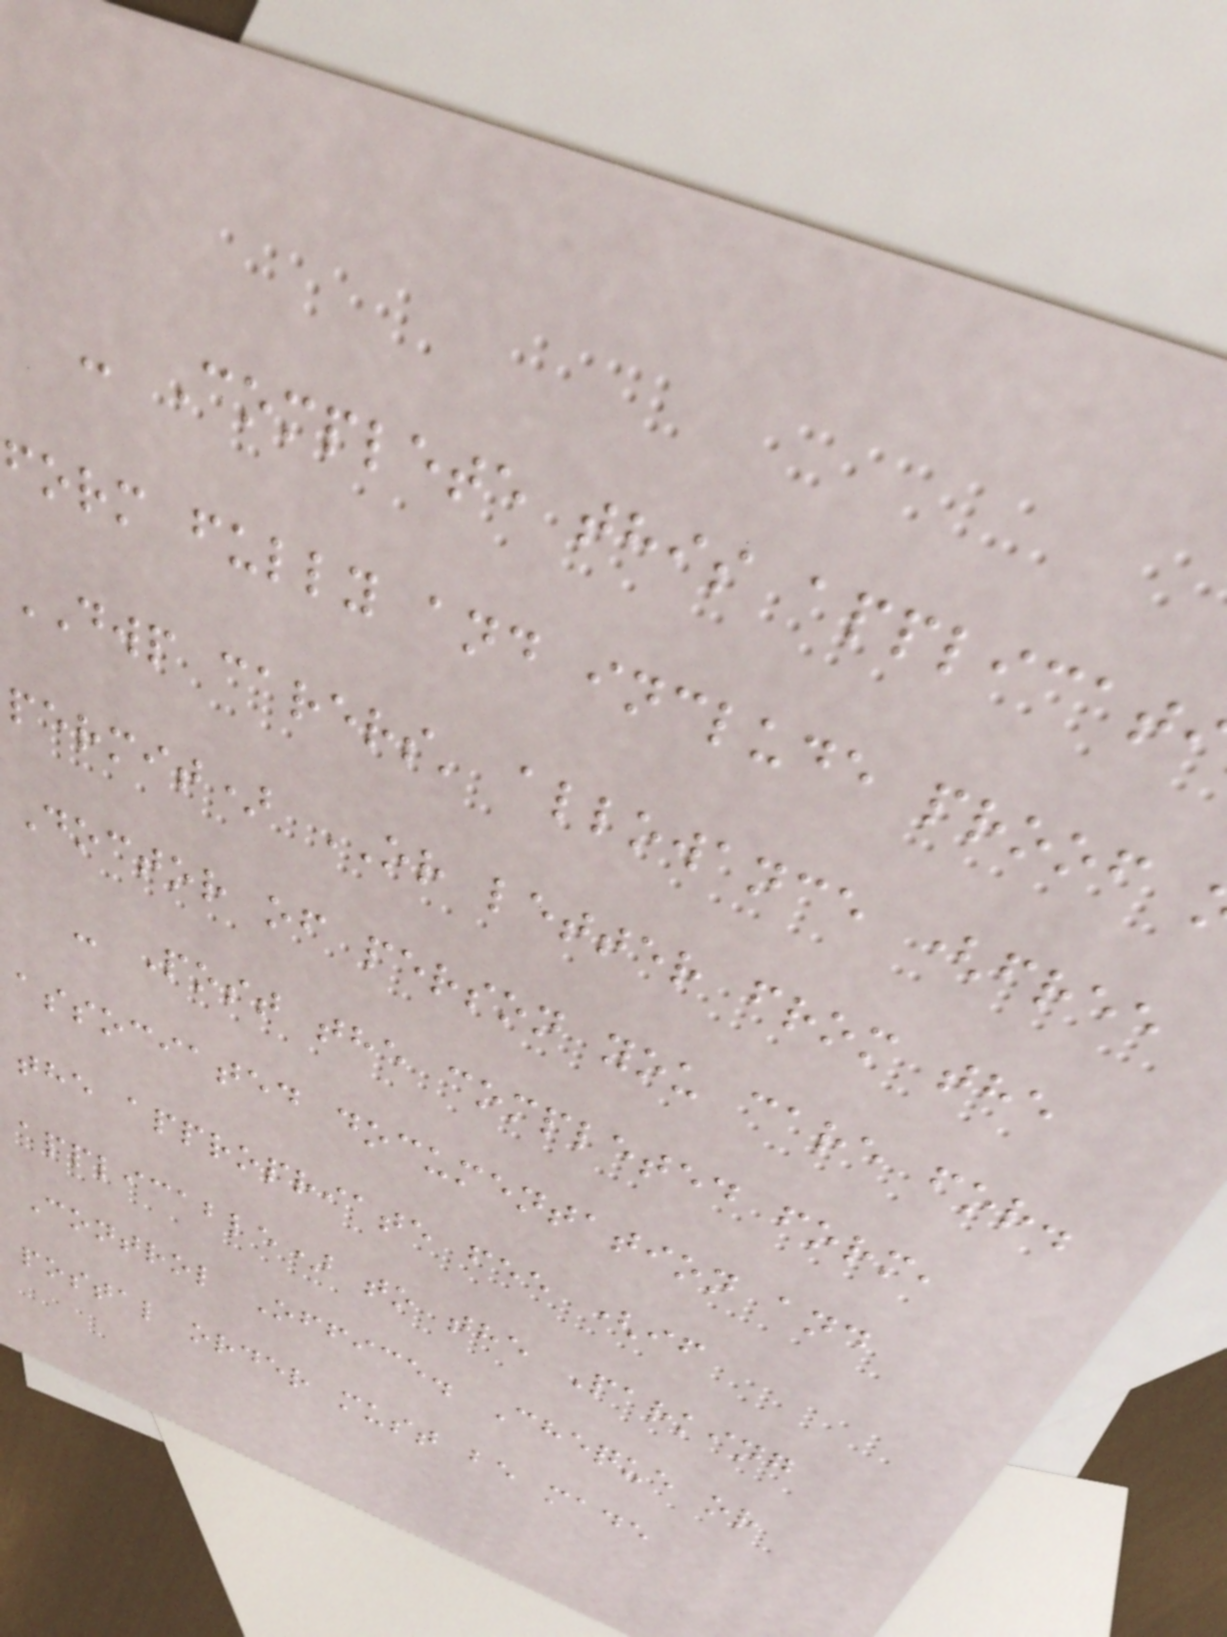- Complete this applicat
form fully and include proof
DWP carers' allowance (free
permit) OR letter from the
Doctor of person you care for.
- Post the completed form,
associated documentation and
the appropriate fee (if
applicable) to the Parking
Control Office. Cheque or
postal order must be made
